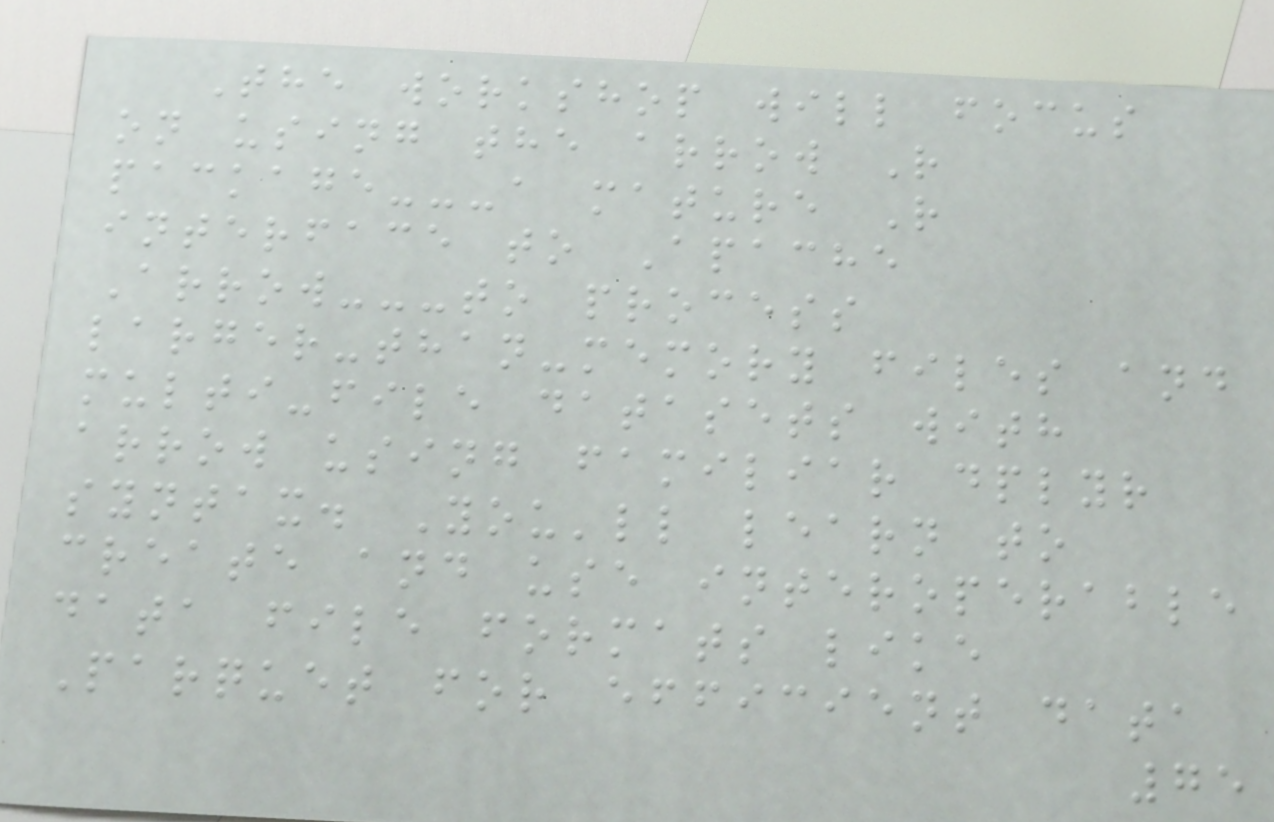The workshop will focus
on using the arrow R
package---a mature R
interface to Apache
Arrow---to process
larger-than-memory files and
multi-file datasets with
arrow using familiar dplyr
syntax. You'll learn to
create and use interoperable
data file formats like
Parquet for efficient data
75
